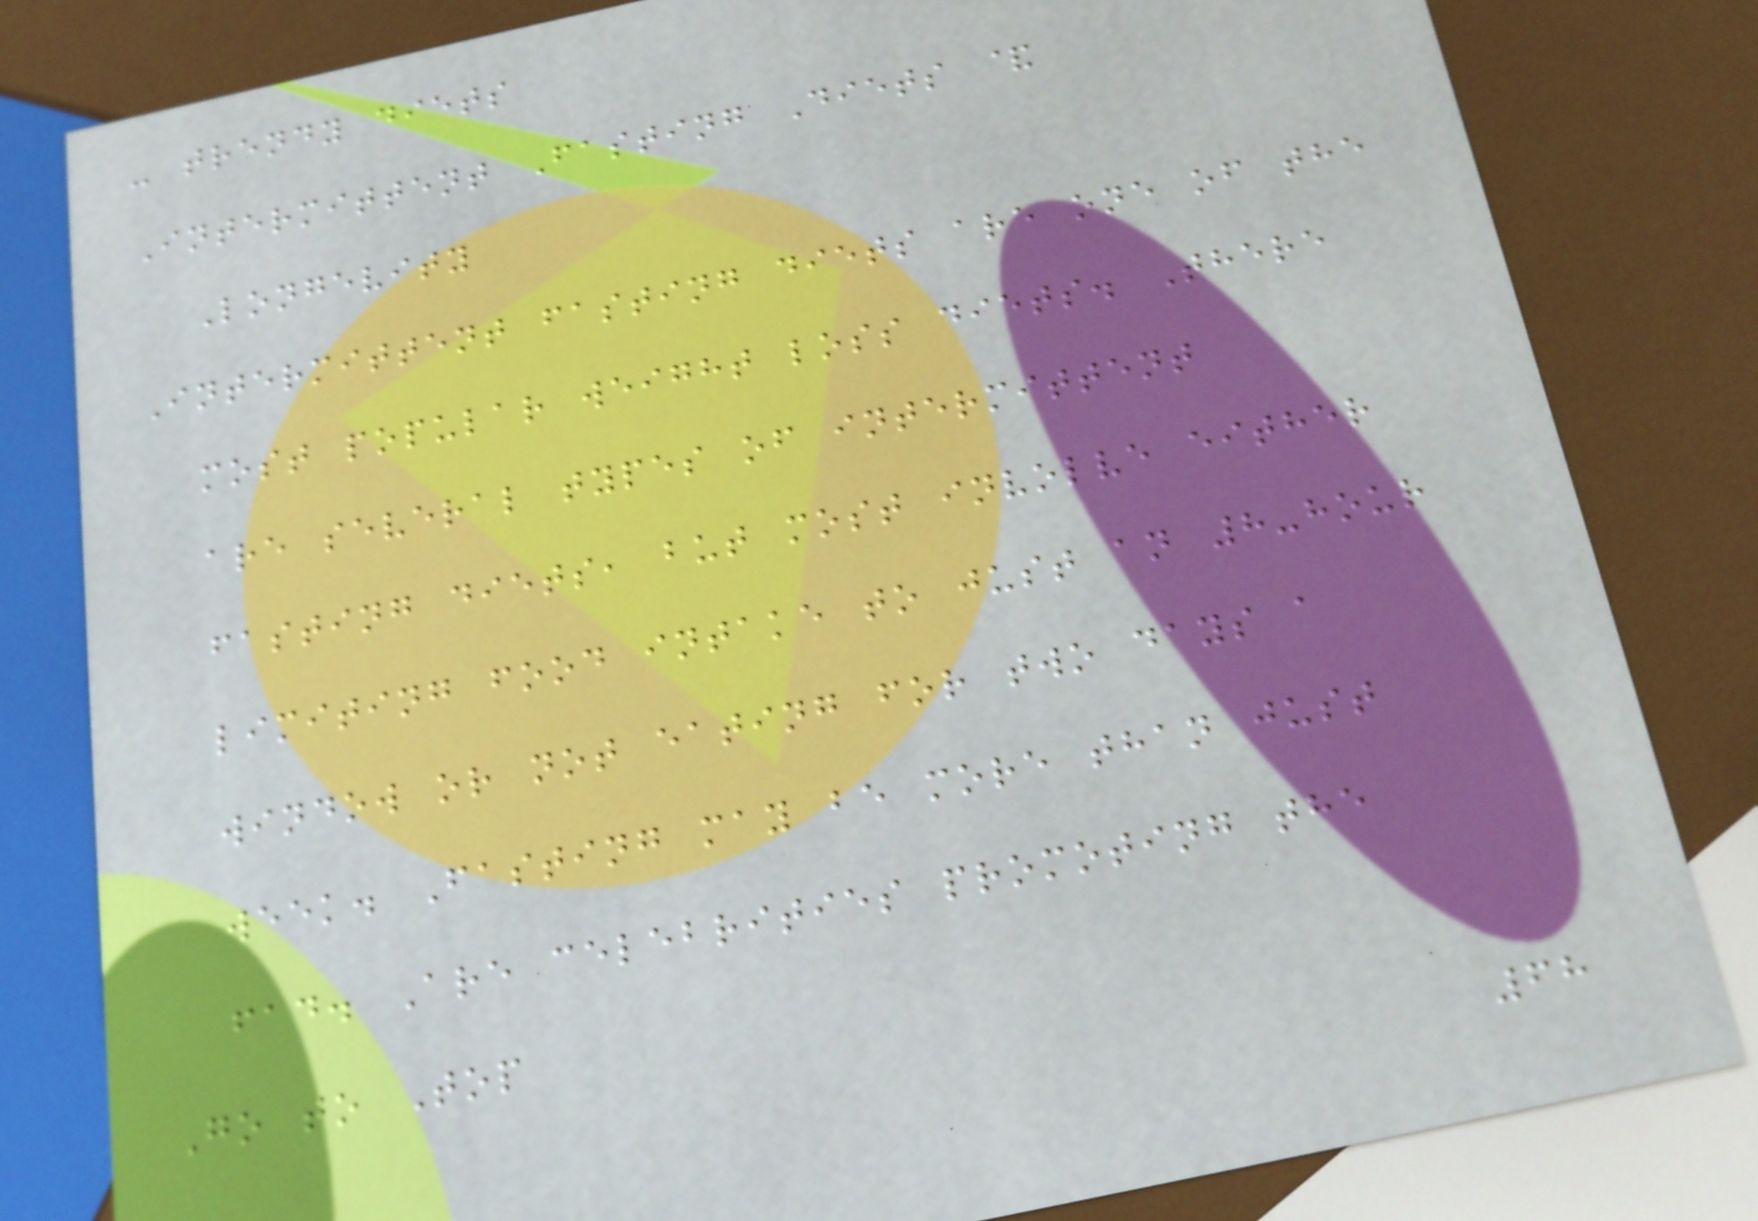- trendy diets
Intermittent Fasting Diets &
Longevity
Intermittent fasting diets are one of the
most popular weight loss diets. There
are several types of intermittent
fasting diets, but most involve either
limiting food intake to just an 8-hour
window or not eating for two days a
week. Fasting may be more than just
fad. Are celebrities promoting the
Go to Top
68
